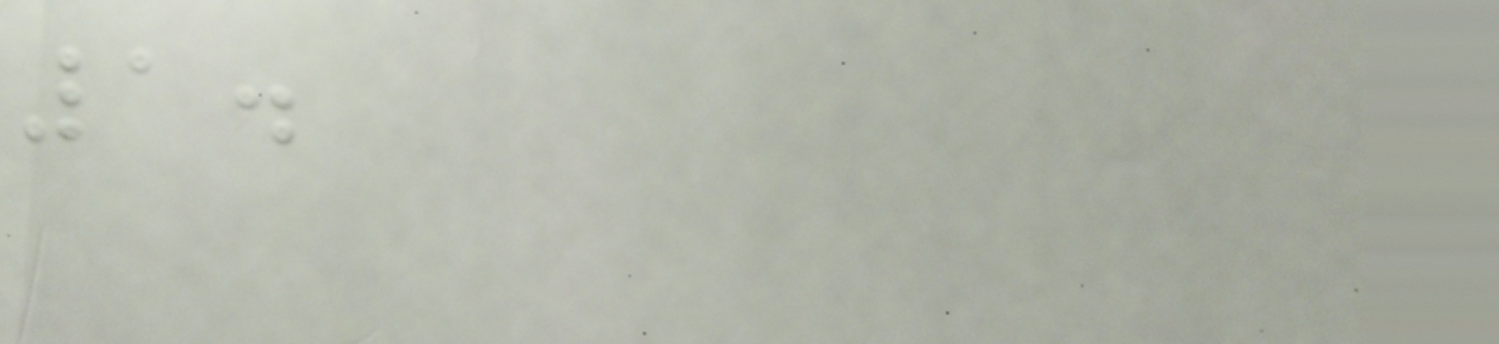1.
